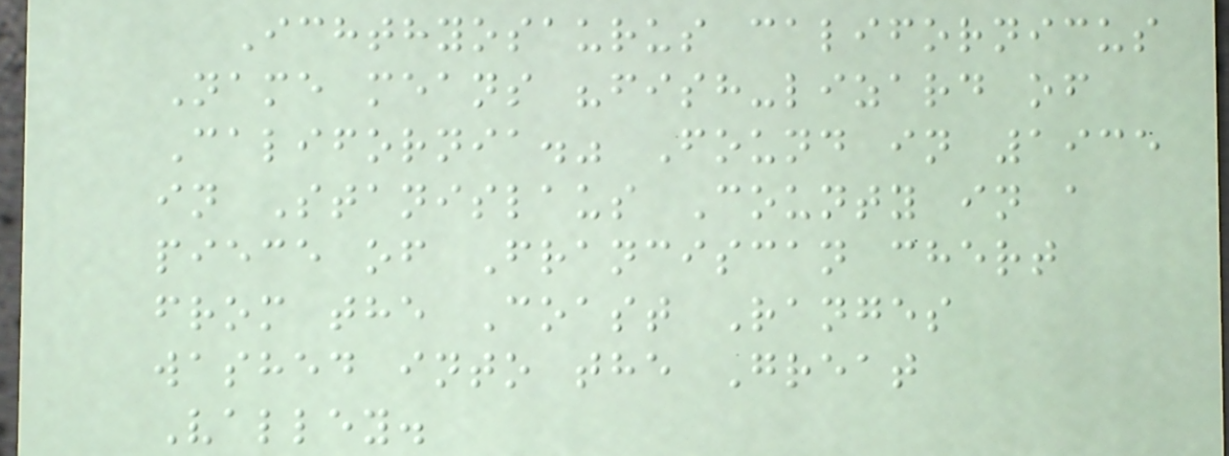Ichthyosaurus californicus
Name means "fish-lizard of
California." Found in 1935
in Stanislaus County in a
piece of Franciscan chert
from the Coast Ranges
washed into the Great
Valley.
